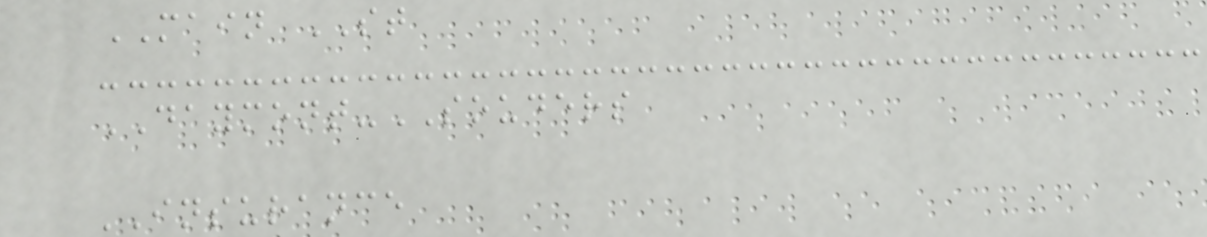MAIN ST
DAYMONT-SOUDERS
INSURANCE
